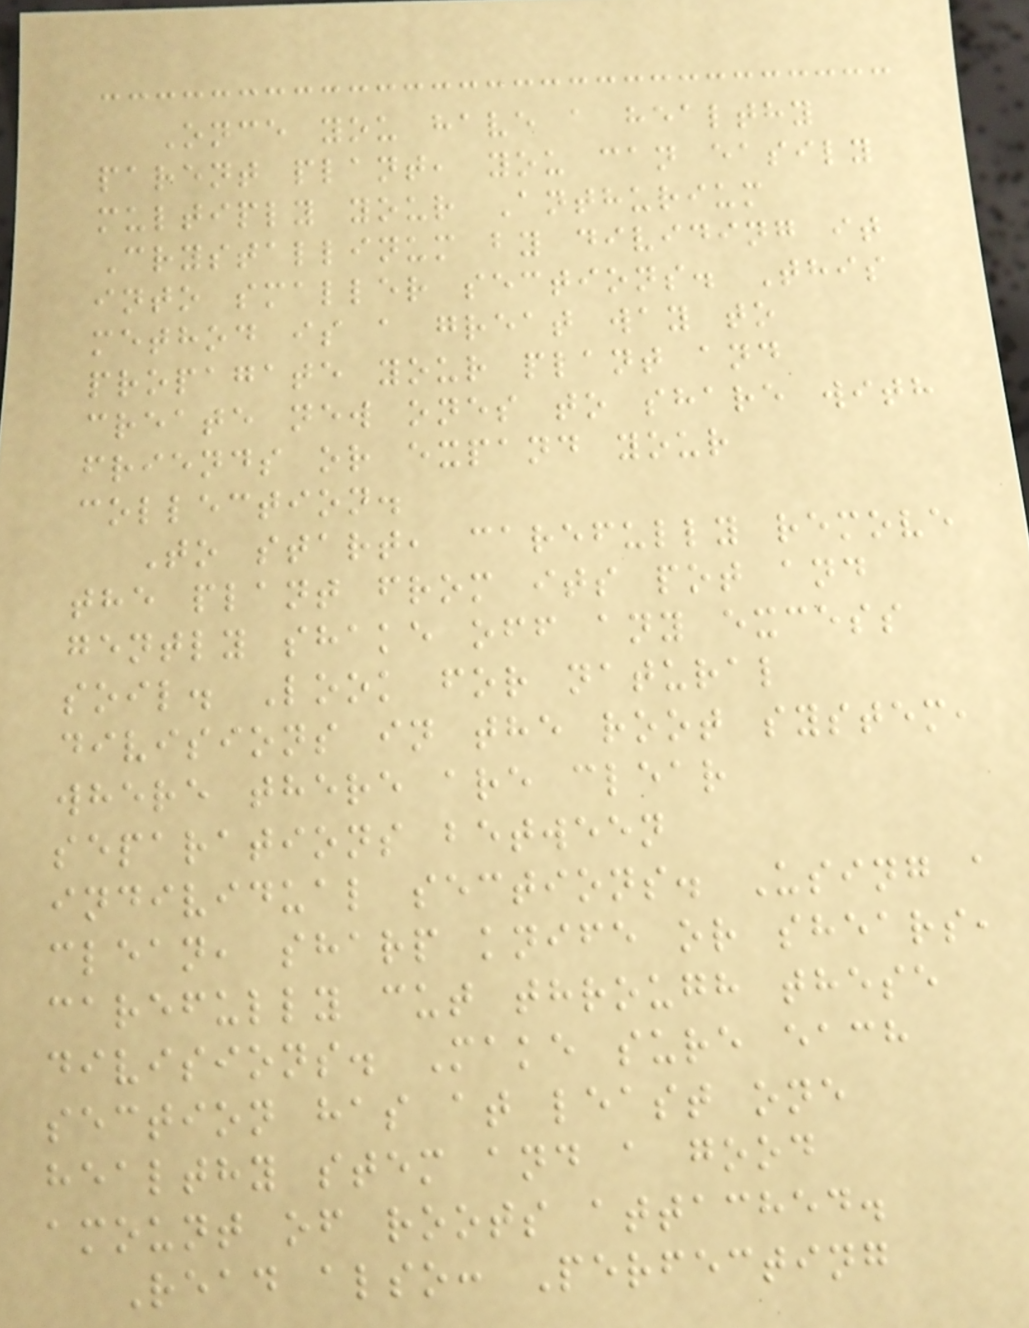Once you have a healthy
parent plant, you can easily
multiply your Anthurium
Crystallinum by dividing it
into smaller sections. This
method is a great way to
propagate your plant and
create new ones to share with
friends or expand your
collection.
To start, carefully remove
the plant from its pot and
gently shake off any excess
soil. Look for natural
divisions in the root system,
where there are clear
separations between
individual sections. Using a
clean, sharp knife or shears,
carefully cut through these
divisions. Make sure each
section has at least one
healthy stem and a good
amount of roots attached.
Read also: Perfecting
